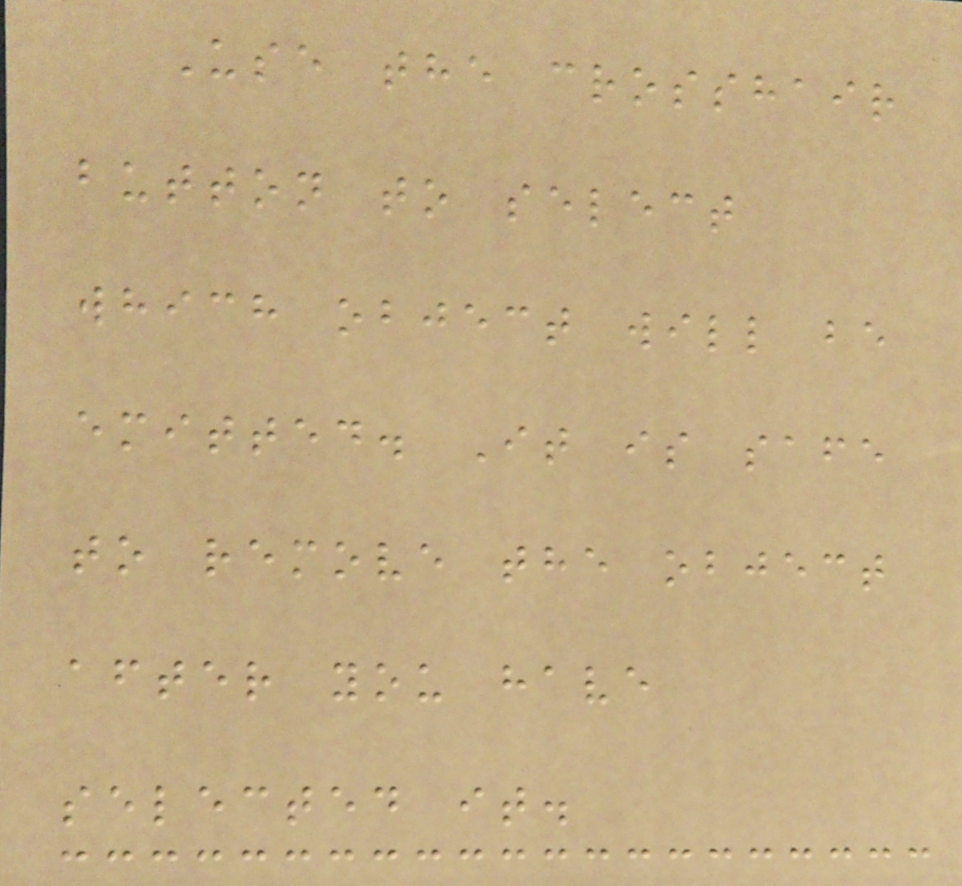Use the crosshair
button to select
which object will be
emitted. It is safe
to remove the object
after you have
selected it.
